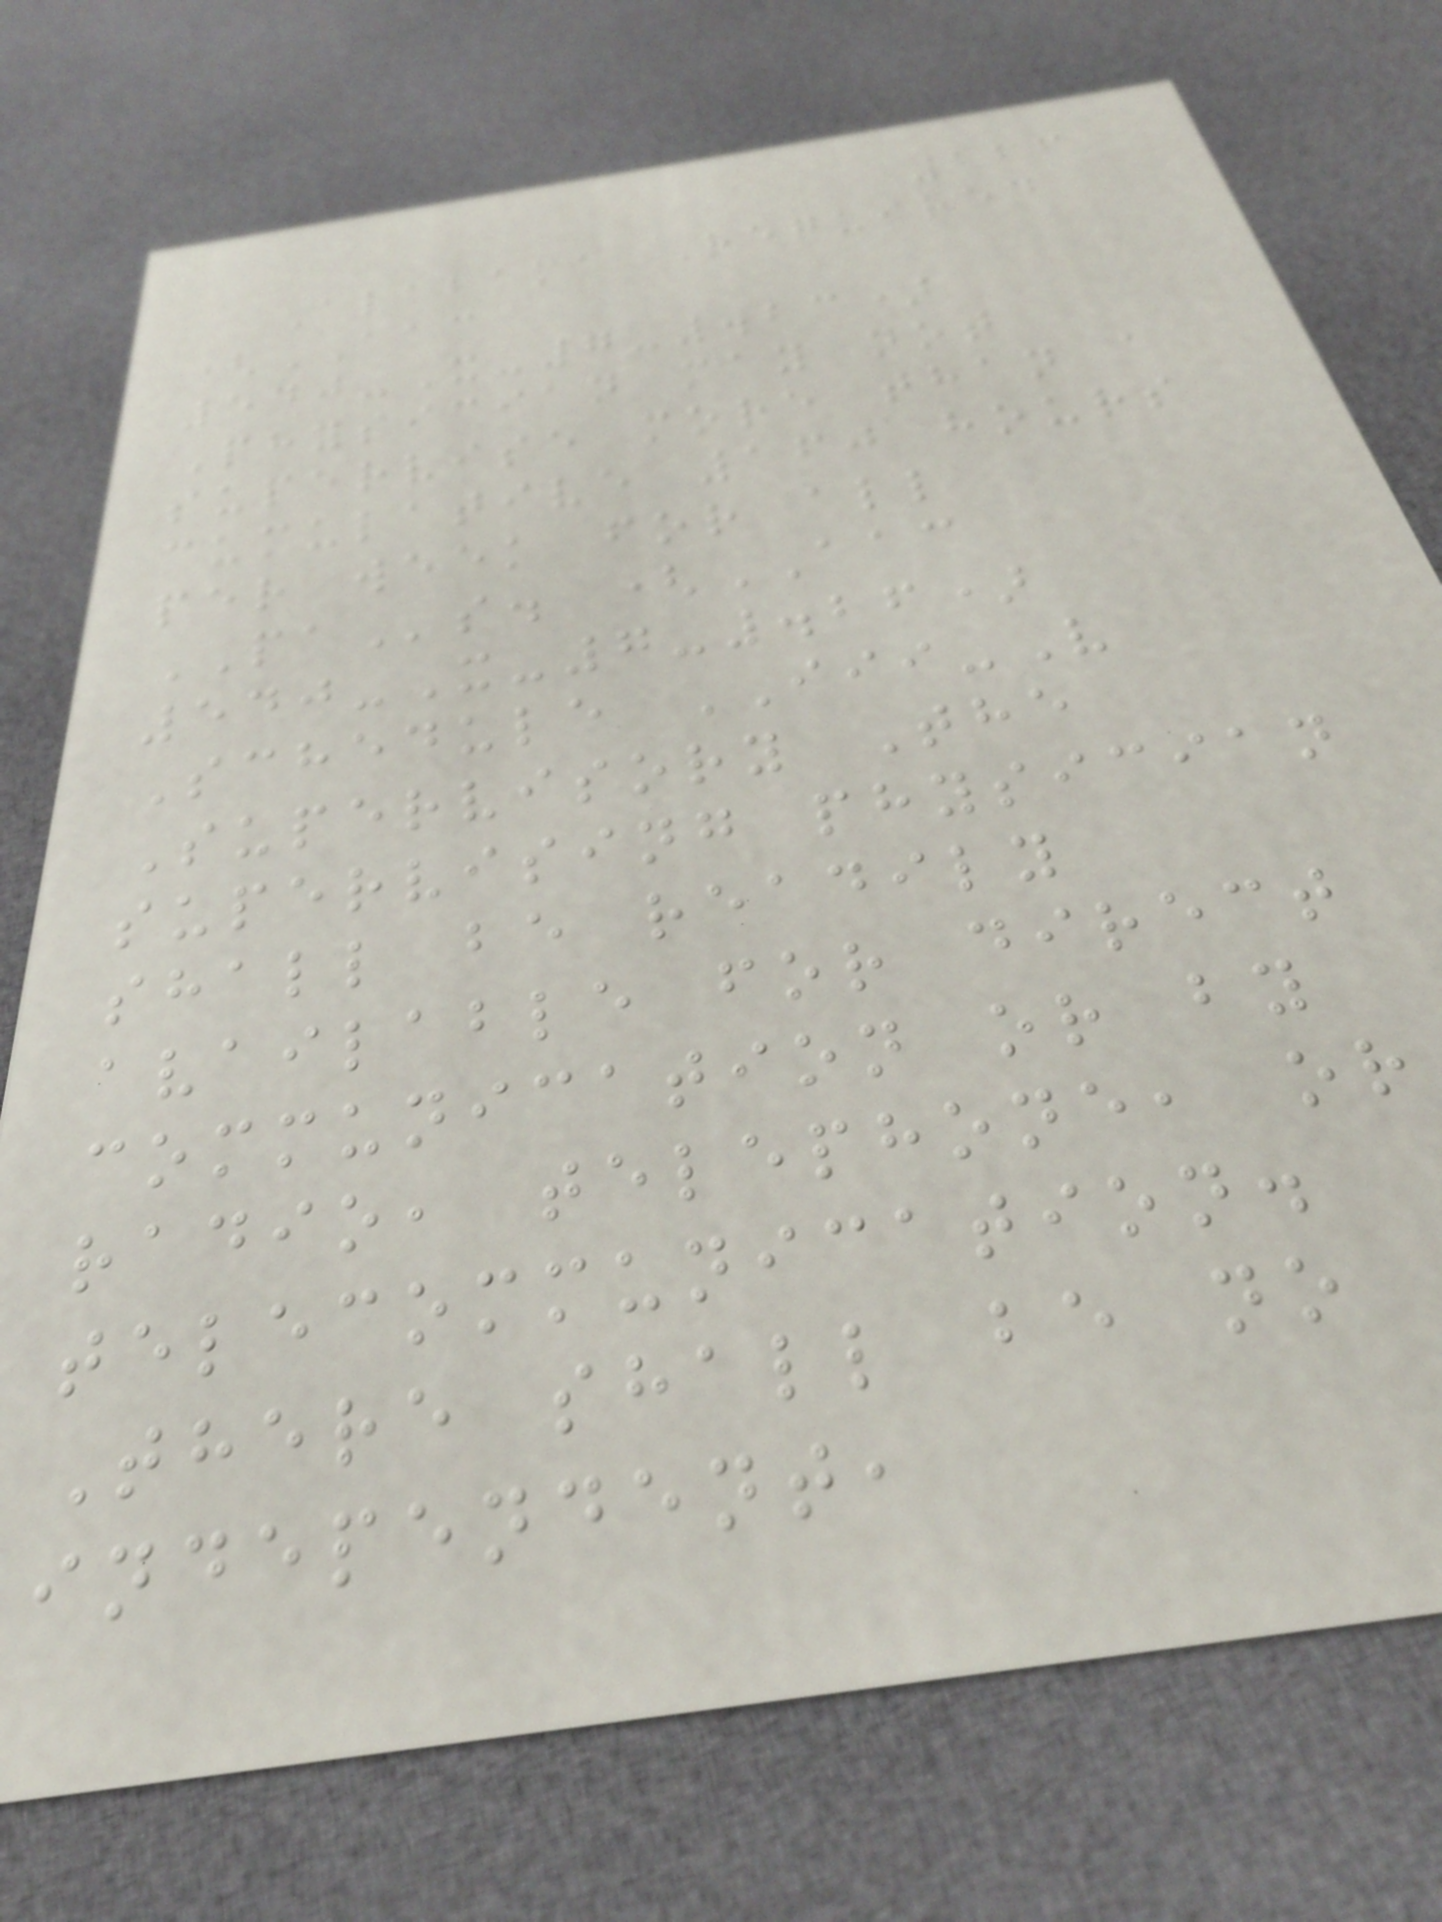166
Alabama Required
(AAC
540-X-7-.23)
Physician may not
supervise more than a
cumulative 160 hours
per week for all
PAs. (AAC
540-X-7-.26)
Schedule III-V
Supervisory The
supervising physician
shall be readily
available for direct
communication or by
radio, telephone, or
telecommunication.
There shall be no
independent,
